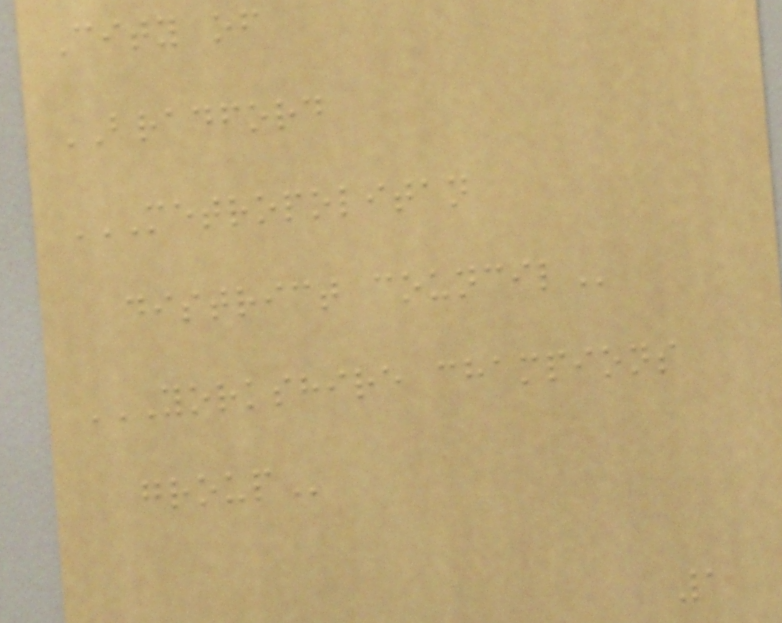City of
BRADFORD
METROPOLITAN
DISTRICT COUNCIL
YORKSHIRE CHAMPIONS
GROUP
1
